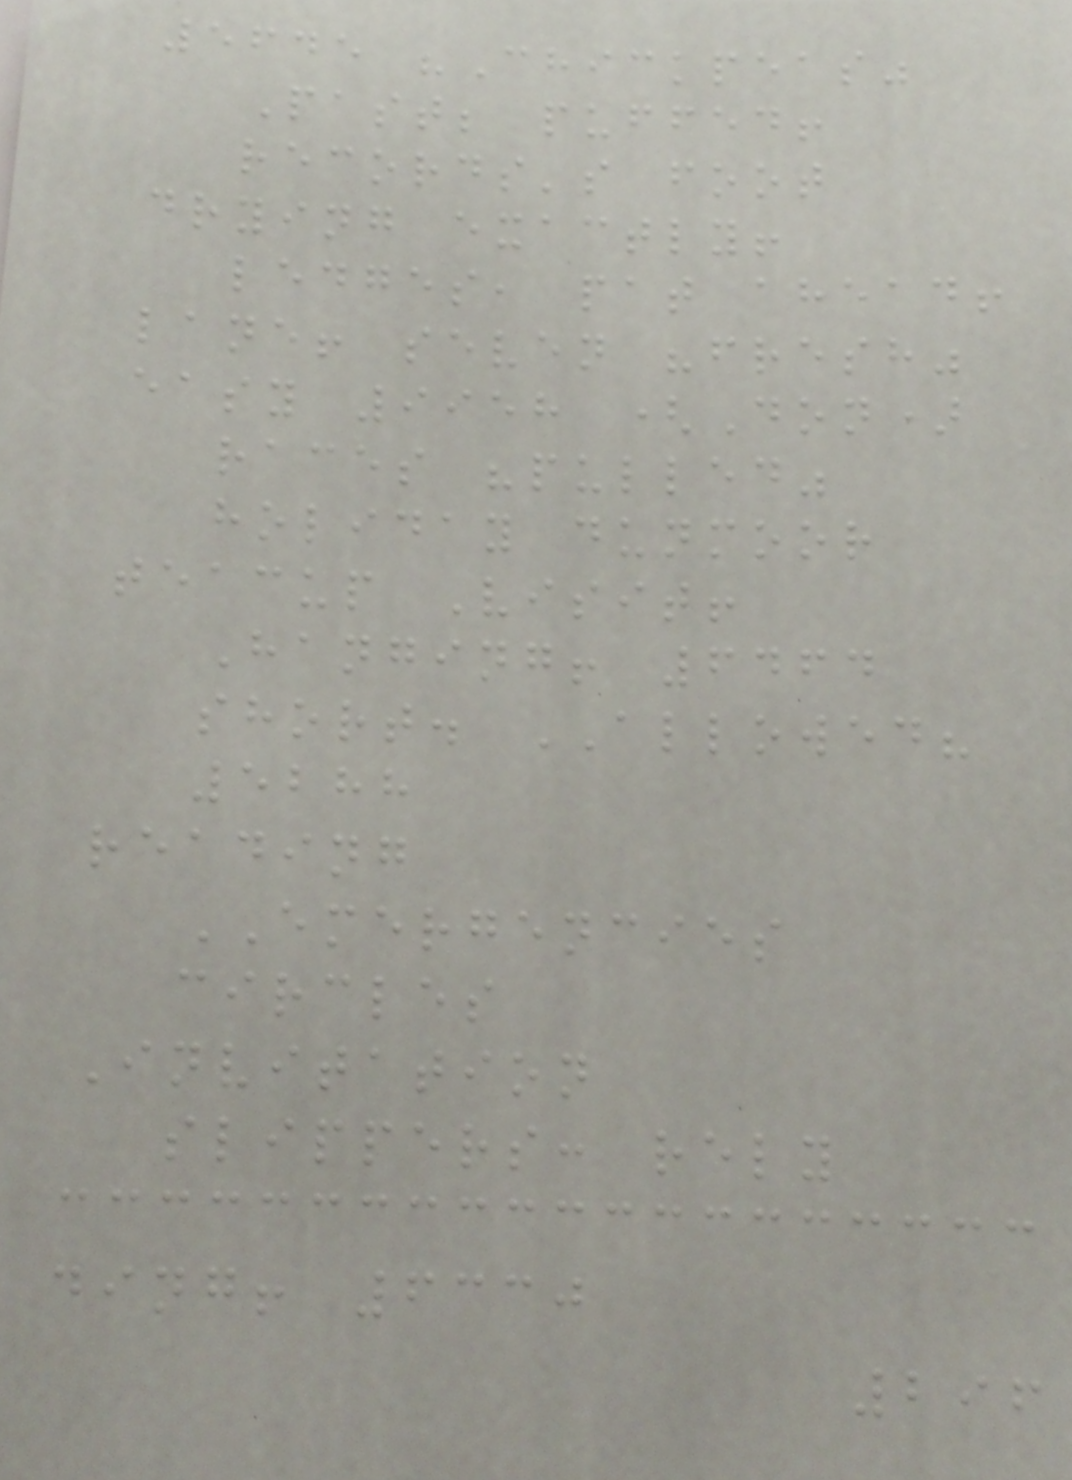5645 "Chickpeas"
Past; puffed!
records's foot
drying exactly!
ledges, pat ahead!
lane! seven "fresh"
easy 9958 (Don)
races "pulled"
holiday dunmoor
teacup Visit!
Hanging! 6464
short. ALLOWED?
5288
reading
EMERGENCIES
circles
Invitation
slippers: rely
ding! 6330
296
